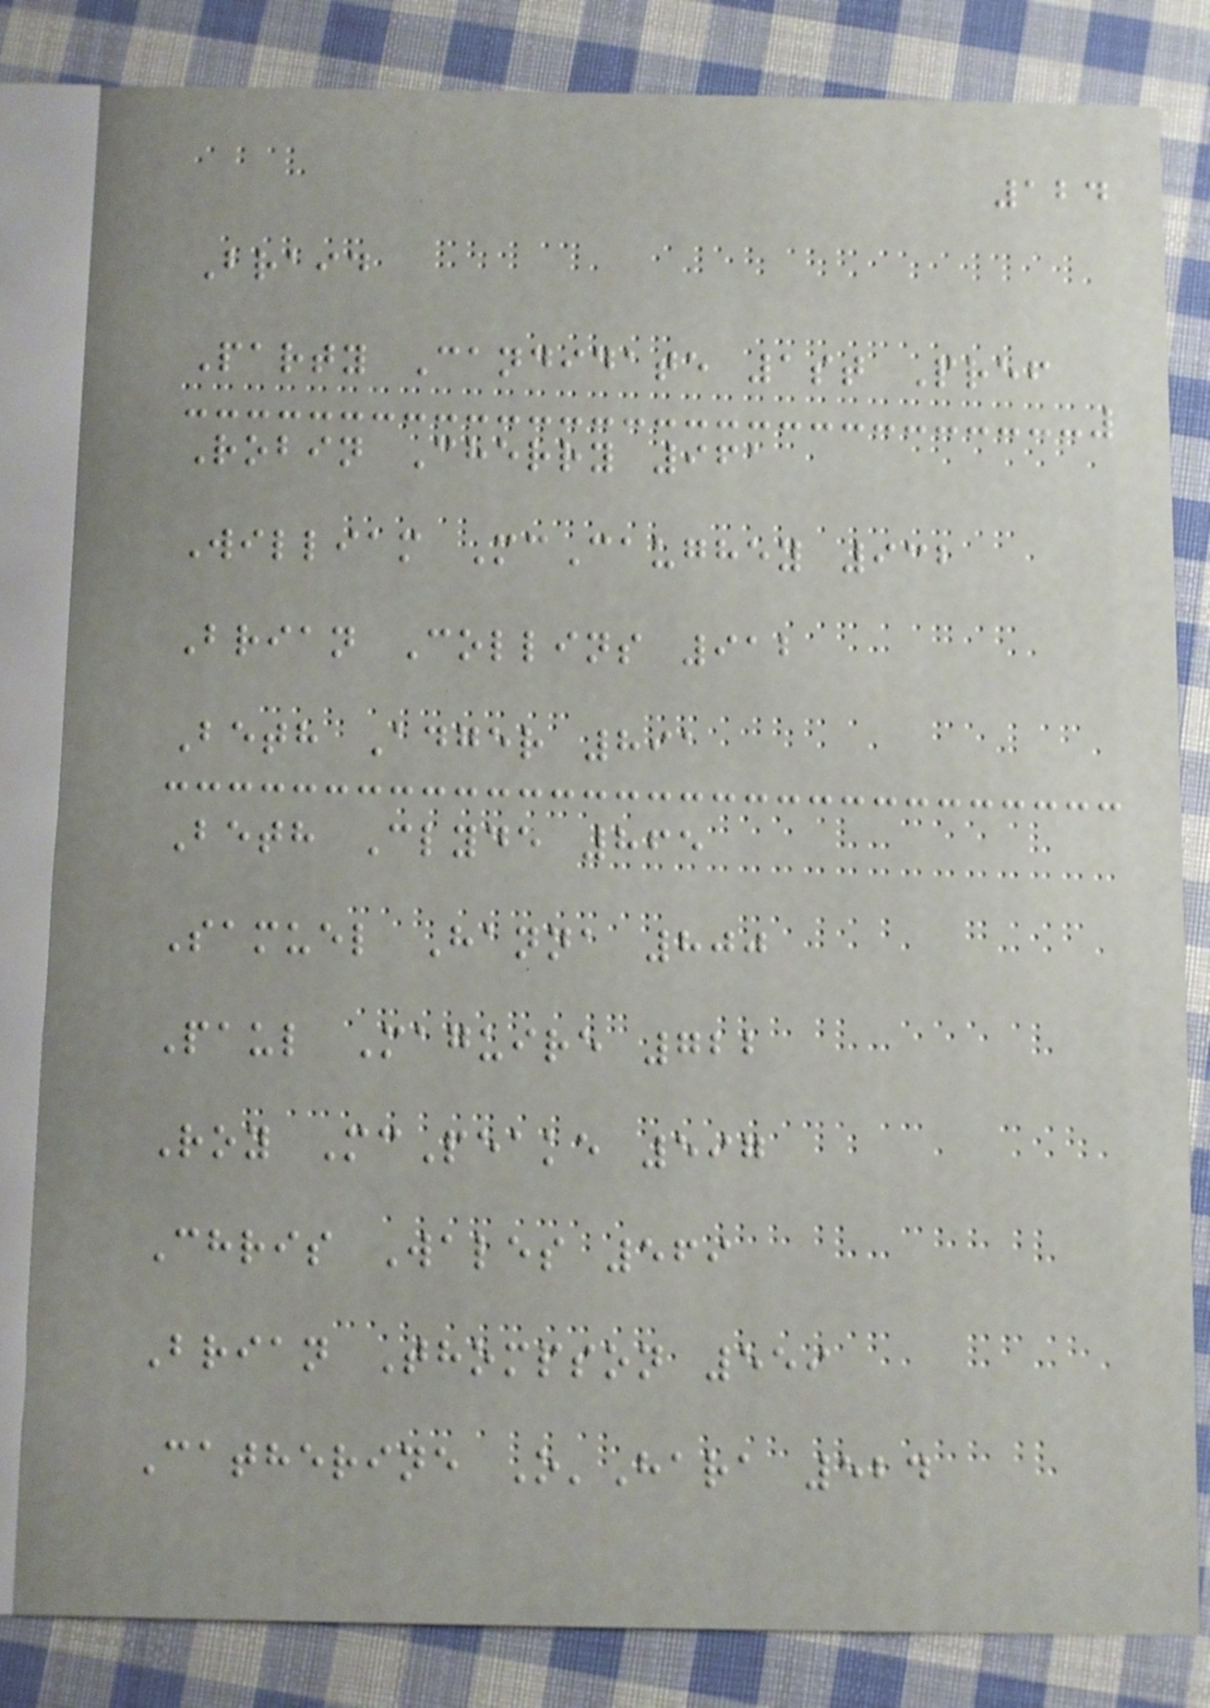124
Braid
Party Candidate 1st Pref
Robin Cherry 961
William McCaughey 932
Brian Collins 912
Beth Adger 891
Beth Clyde 865
Samuel Hanna 800
Paul Maguire 722
Roy McPeake 597
Chris Wales 569
Brian Thompson 559
Catherine O'Hara 524
